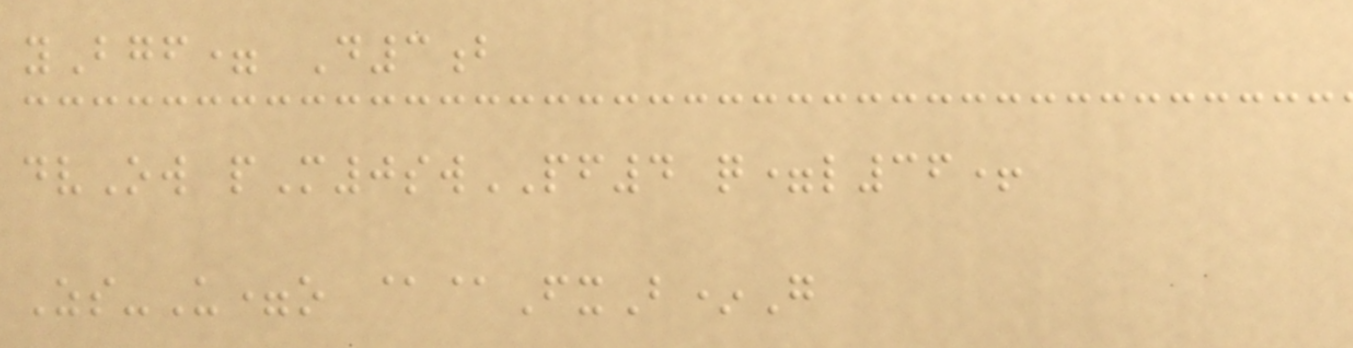yBgf= D3b
dvOw pM0swPF4 q=l36+
Zs-U=o @@FxB*G
